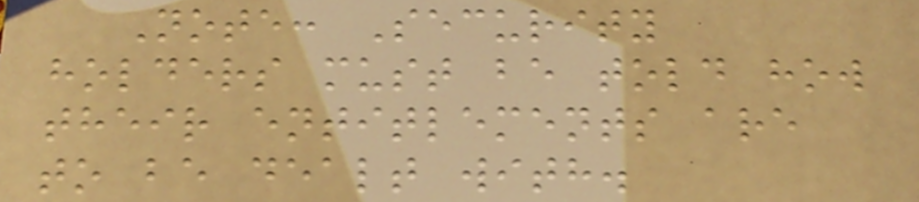Note: Security
holders must be told how
their entitlements are
to be dealt with.
